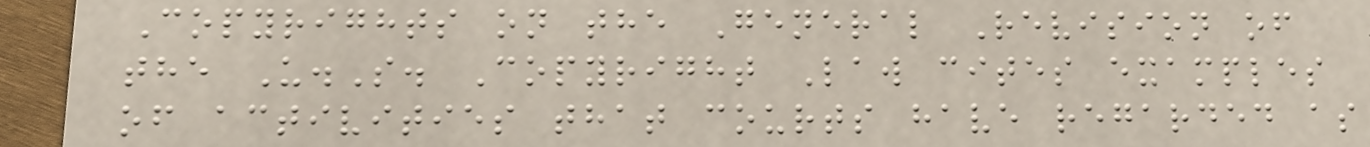Copyrights on the General Revision of
the U.S. Copyright Law cites examples
of activities that courts have regarded as
